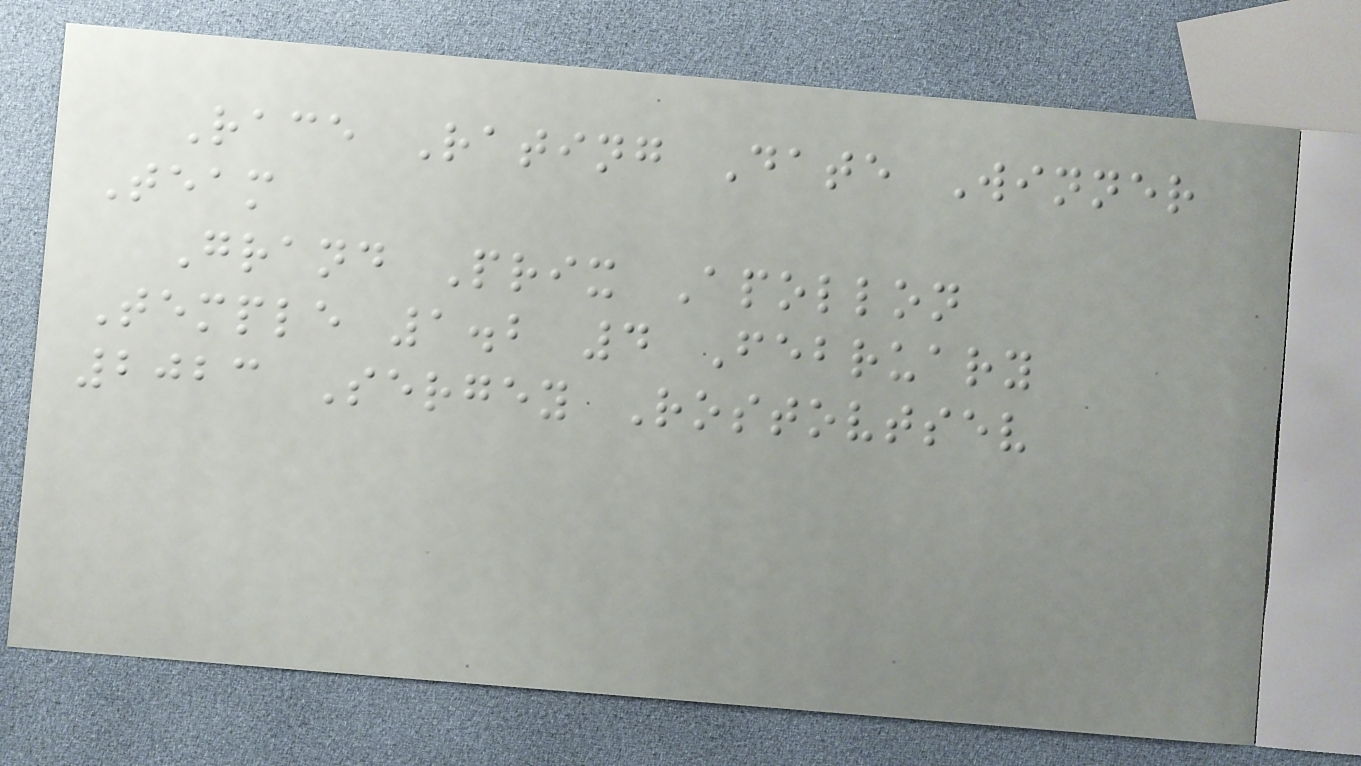Race Rating Date Winner
Team
Grand Prix Apollon
Temple 1.2 4 February
2023 Sergey Rostovtsev
